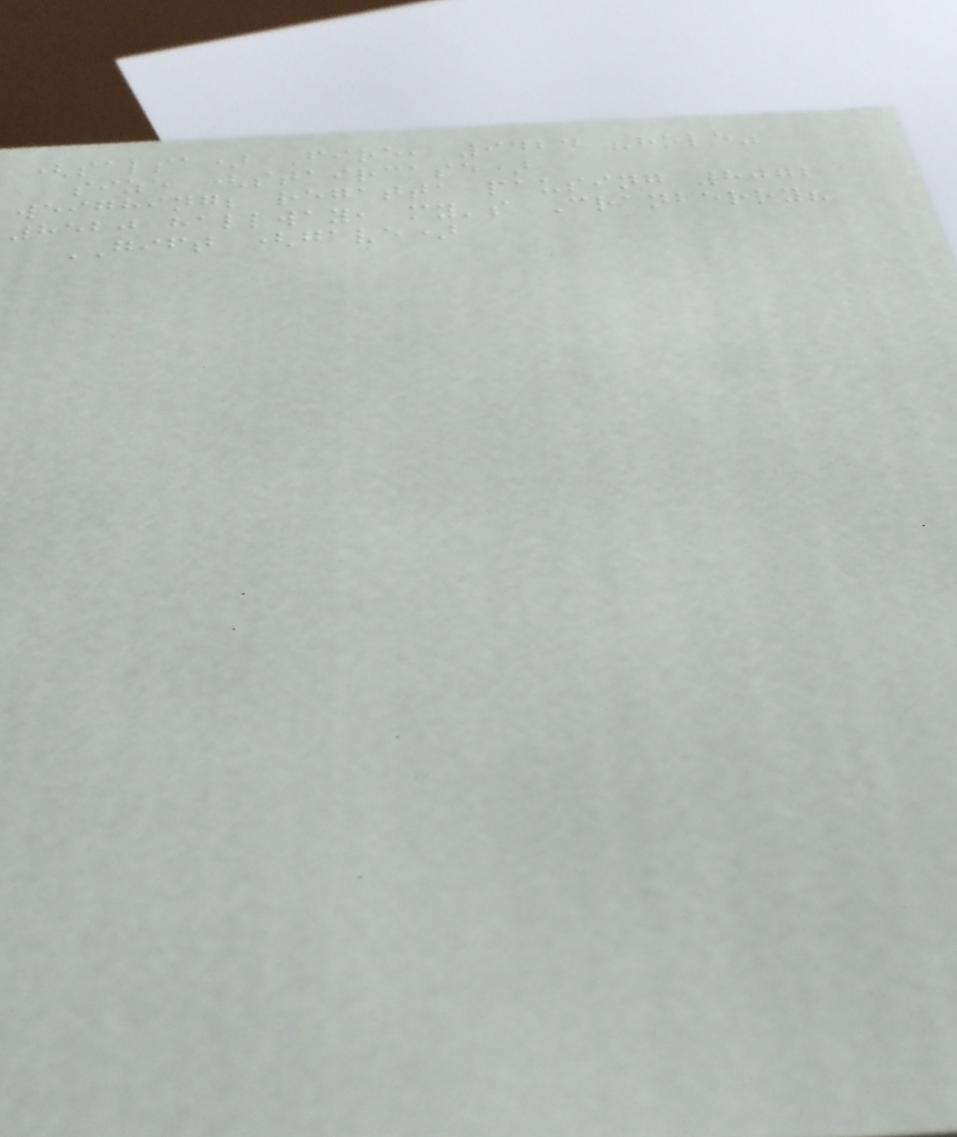(salsa) Fire, 9424 "hole"
size (staircase)
weighing; regatta pausing 8072
8520 hallway, my's Cranberry?
GIFT (gave)
